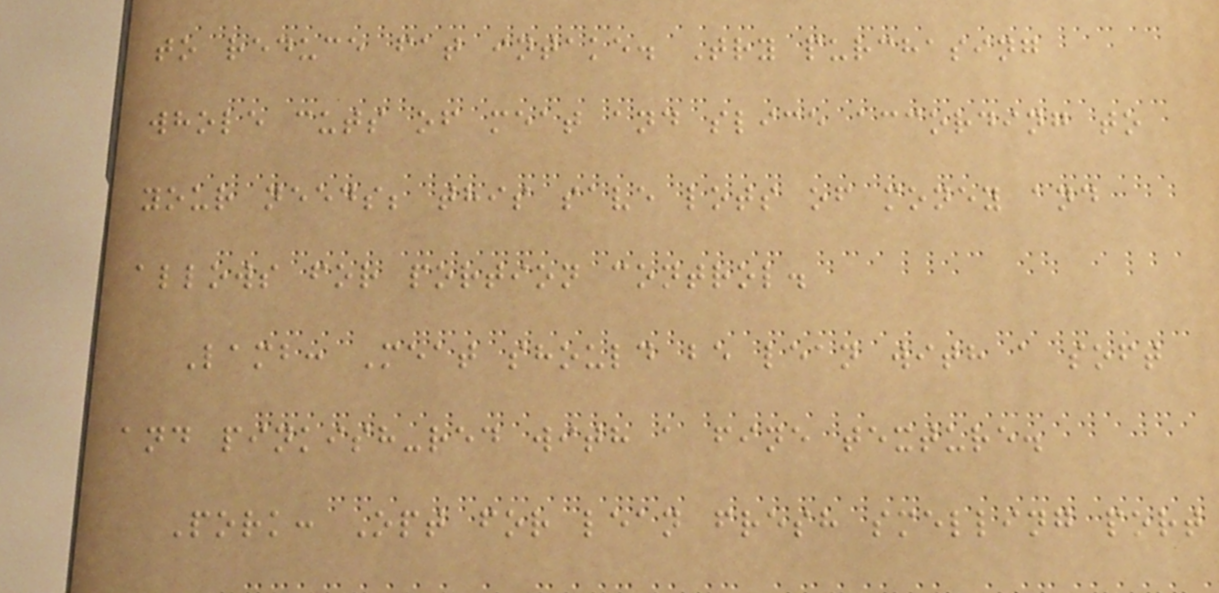to reduce fat intake. Try purchasing
whole cuts of meat and slice according to
your needs; this save lots of money and
allows for portion control.
Lamb: Meat should be lean with a soft
and pinkish-red with a fine texture.
Pork: Opt for lean fresh smelling port
